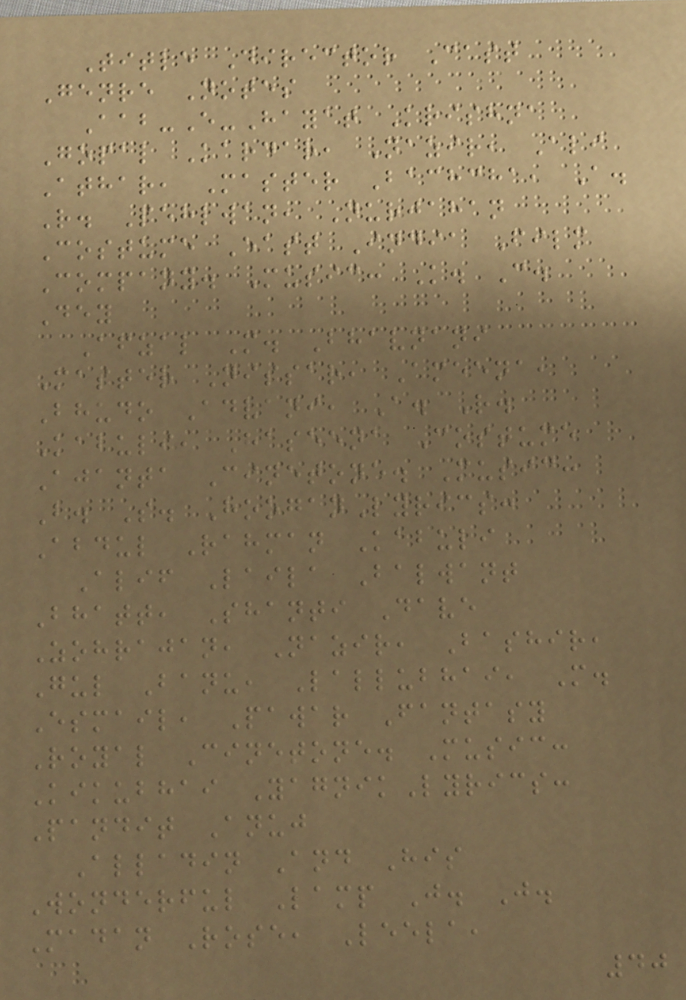Title Director Cast
Genre Notes
Aab-E-Hayat Krishna
Gopal Kardar, Nazir, Ali
Athar, Master Bachcha, A.
R. Pehlwan, Nurjahan
Costume East India Film
Company. Music: K. C.
Dey
Afzal M. Bhavnani
Master Nissar, Ameena,
Bhudo Advani, A. R.
Kabuli, Haseena Costume
Ajanta Cinetone. Music:
B. S. HooganLyrics:
Abdul Rahman Kabuli
Alif Laila Balwant
Bhatt, Shanti Dave
Zohrajan, Nazir, Bashir,
Gul Banu, Lallubhai, M.
Esmail, Pawar Fantasy
Royal Cinetone. Music:
Kikubhai YagnikLyrics:
Pandit Anuj
Alladin And His
Wonderful Lamp J. J.
Madan Rose, Leela,
40
